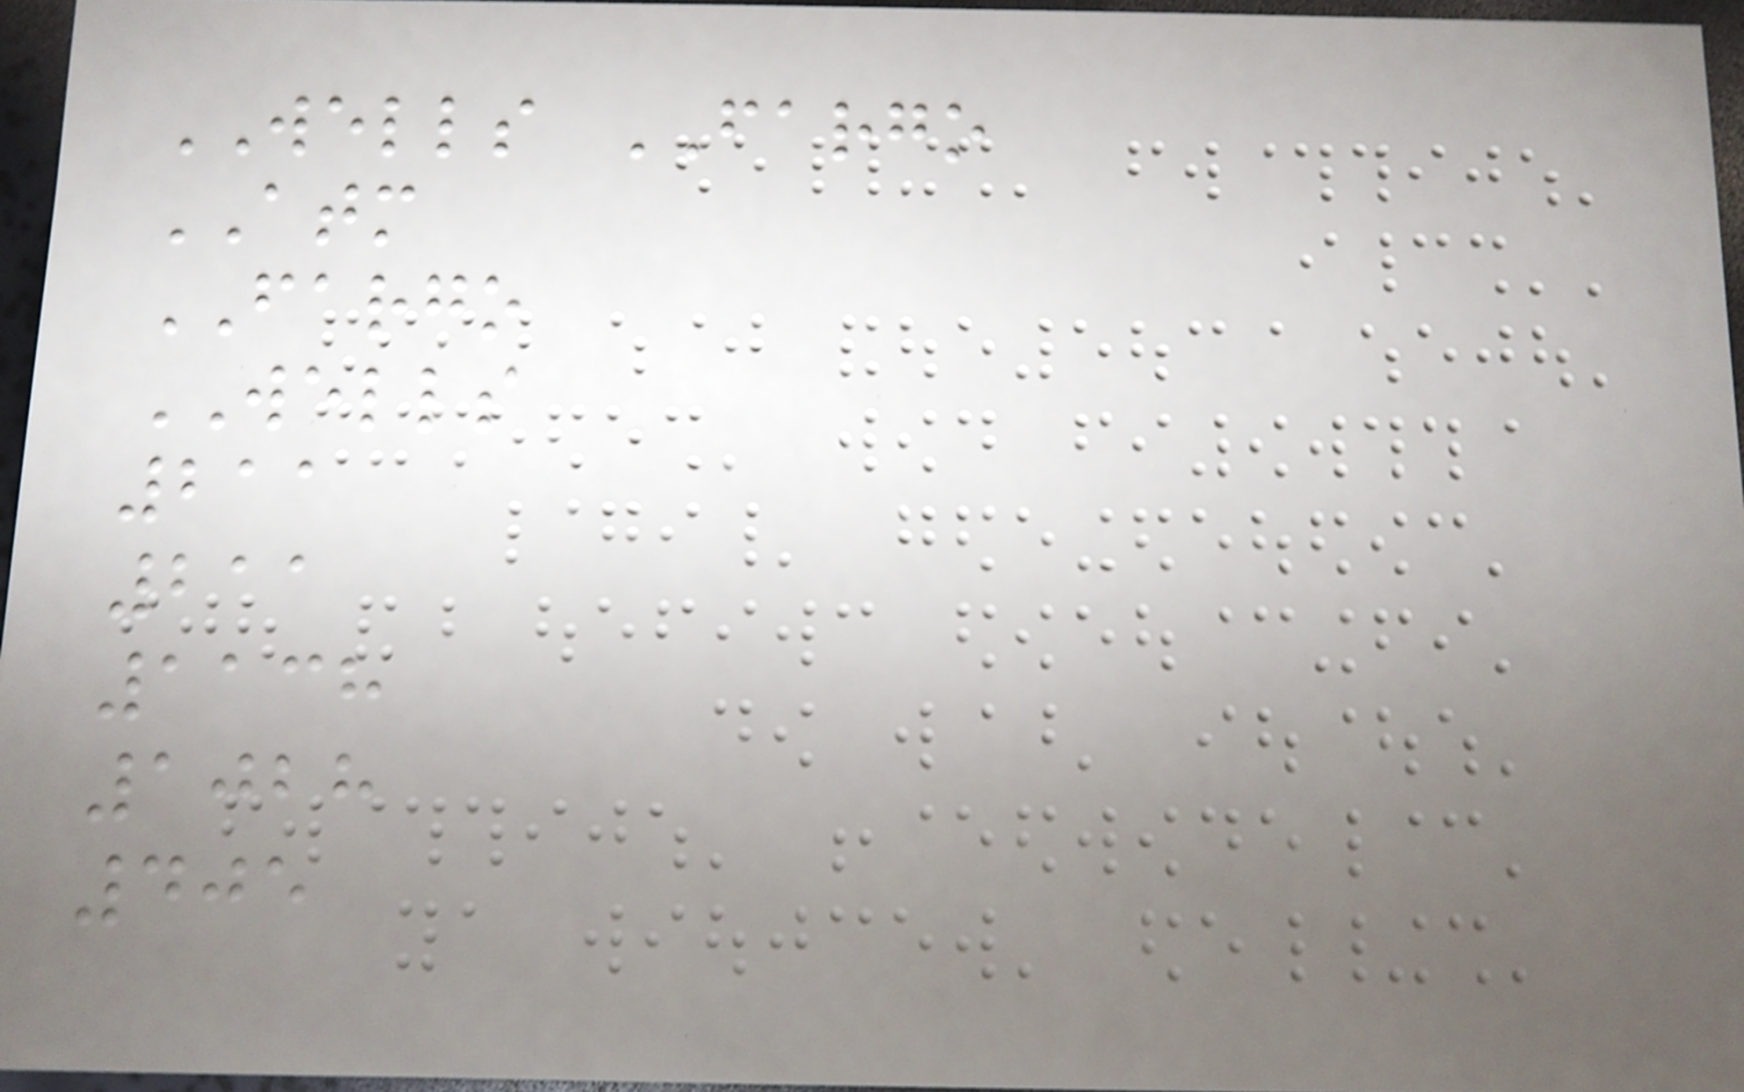WELLS FARGO
ATM
FARGO
WELLS
211
211
1138
1028
405
